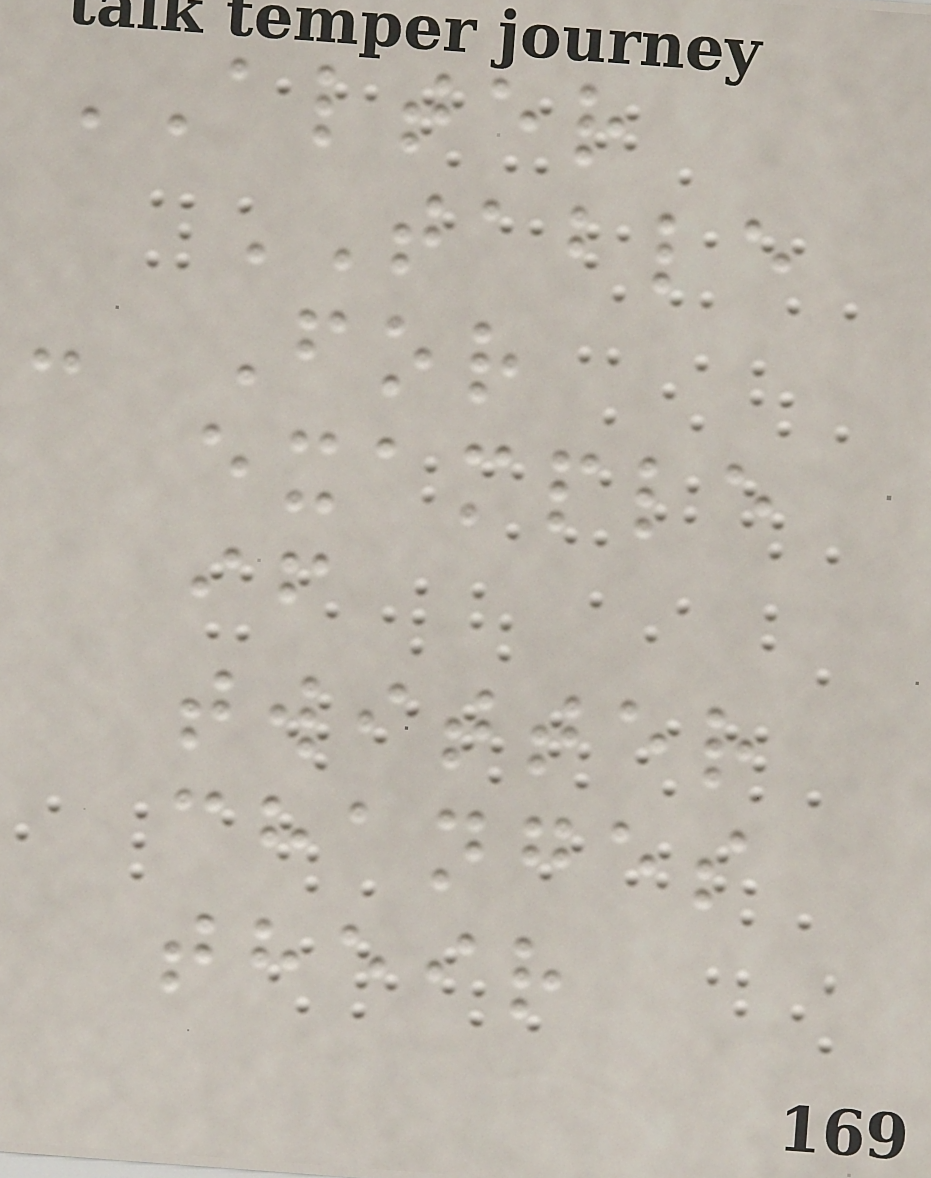ALTER
TABLE
- For
example
if
twitter
changes
their
